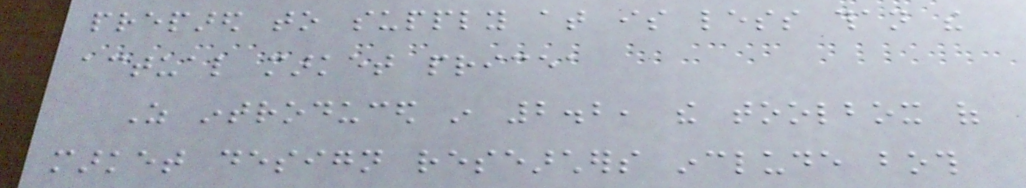prepared to supply at is less than the
actual market pricea
As introduced in 2.2, the toolbox of
market design researchers include both
